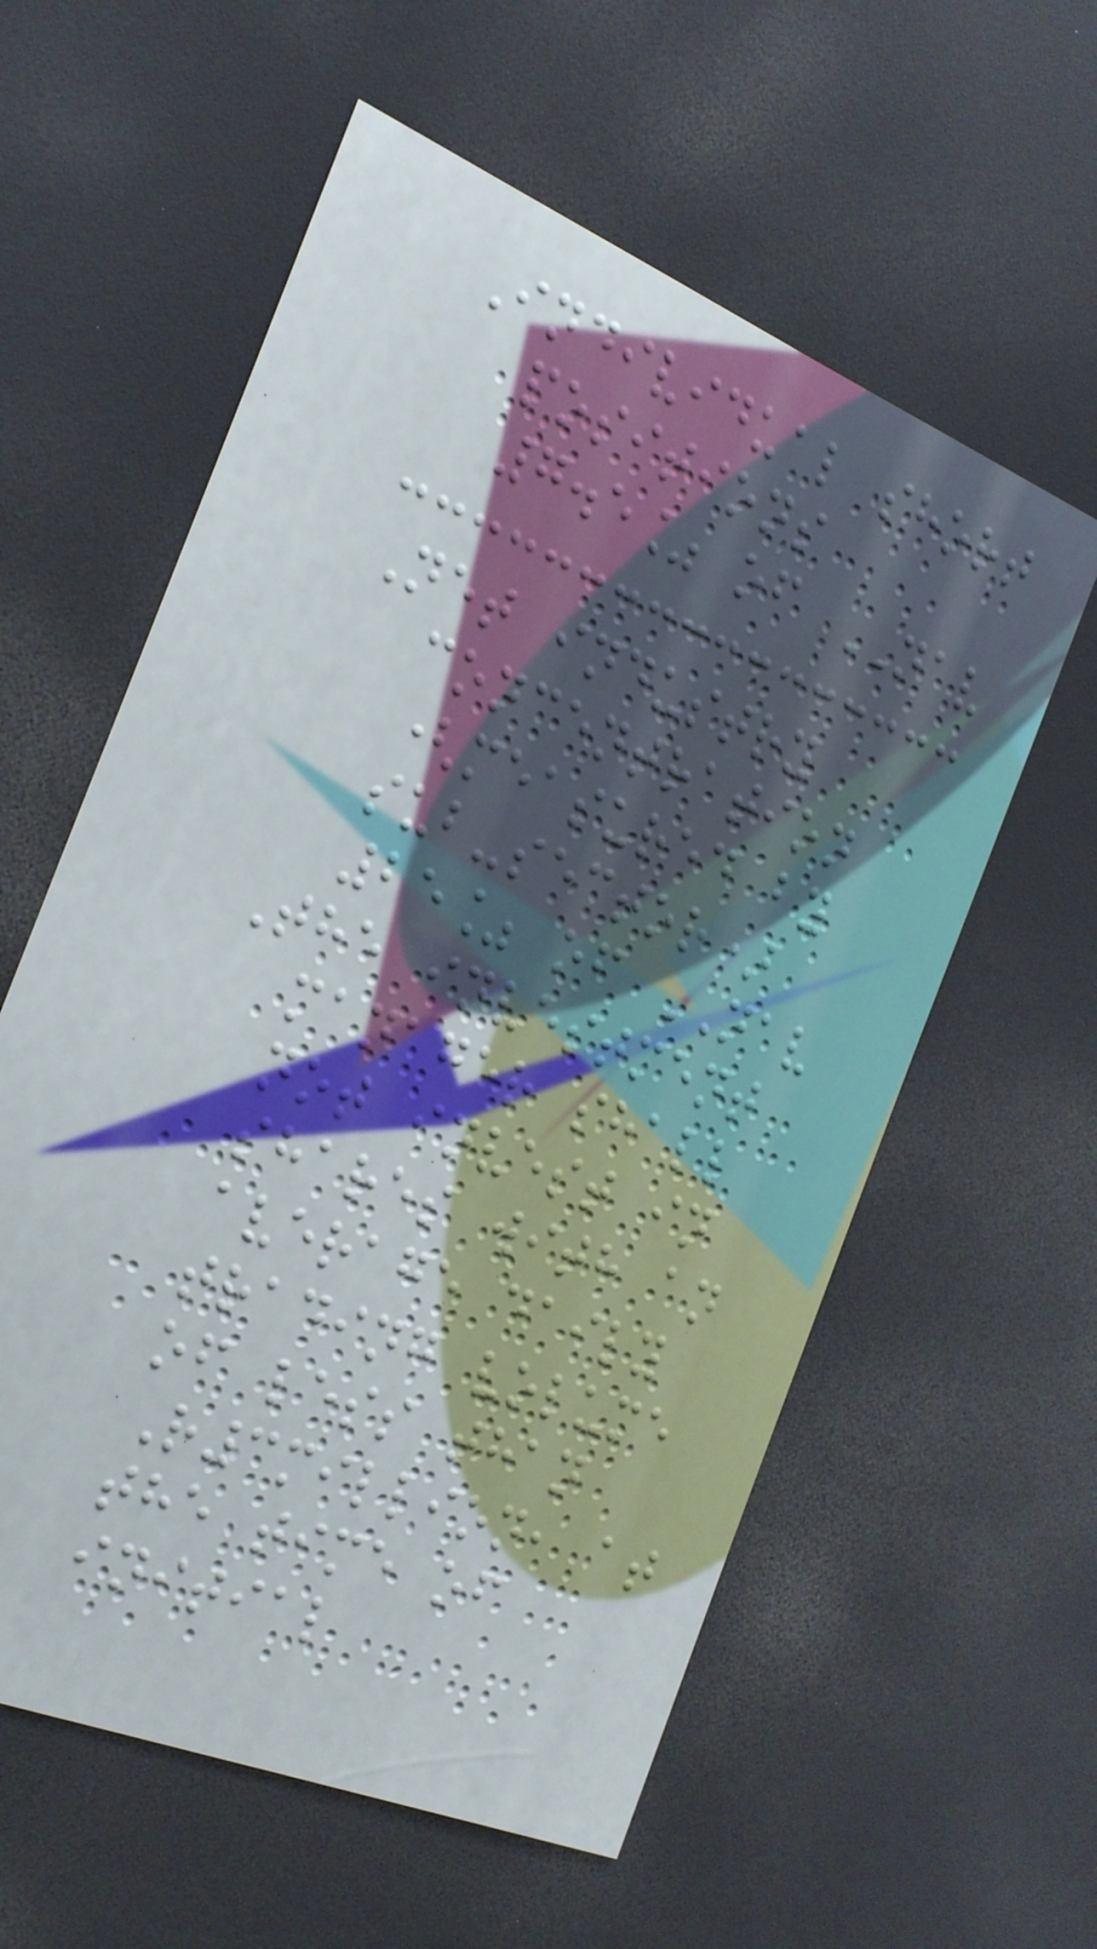Individual short
positions
7.5% of NAV
Net industry
concentration
(measured by
sub-sector)
25% of NAV
The investment
manager shall
not invest in
shares with an
average daily
trading volume
of less than
R3million, at
the time of
initial
